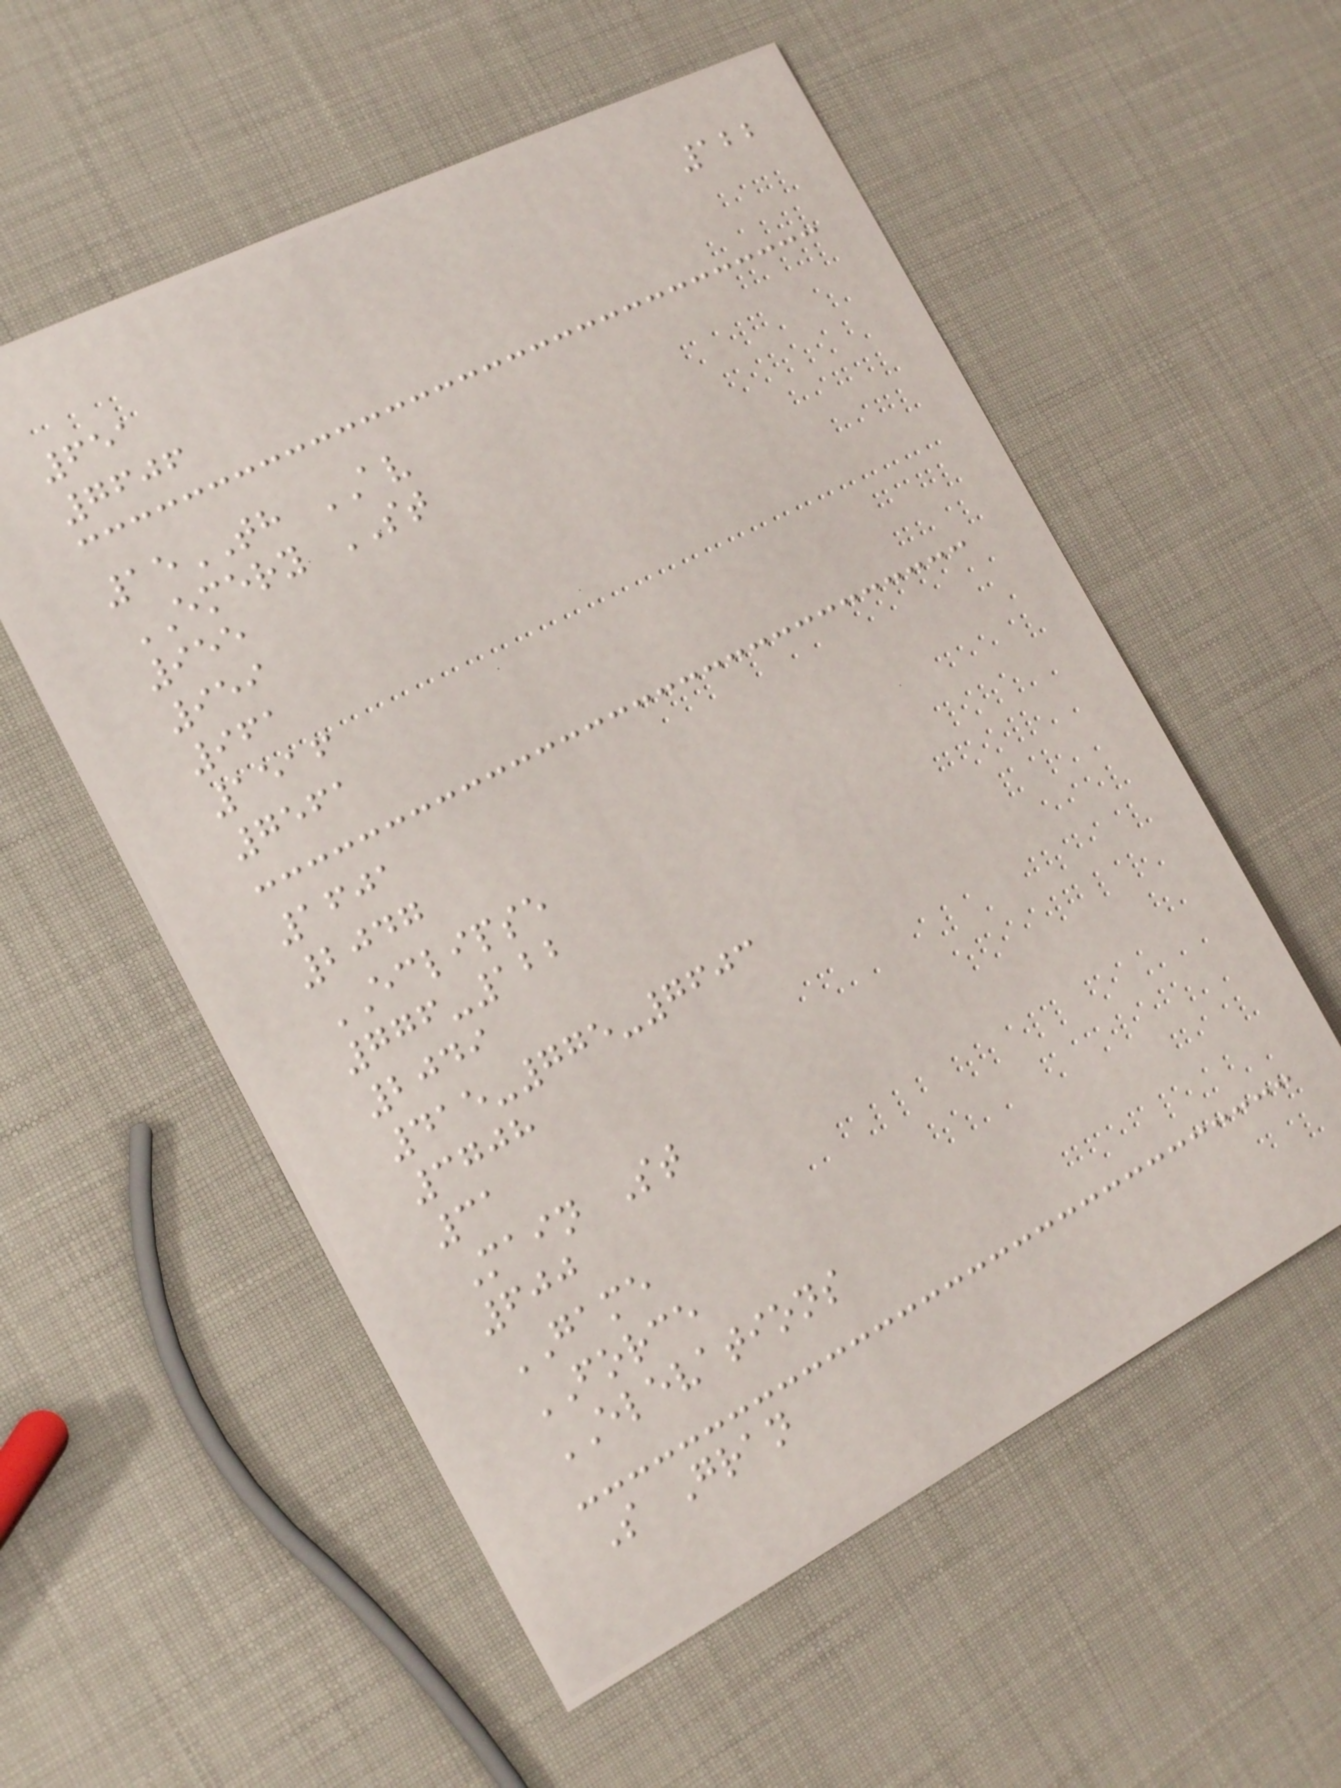122
651
7606
15TH AV
EMERY ST
955
959
961
1516
7561
1601
2047
ECLIPSE
776-122
2049
415-775-7603
3708
31
Main St
600
GAME
FORCE
ELEVATIONS
S Gran
